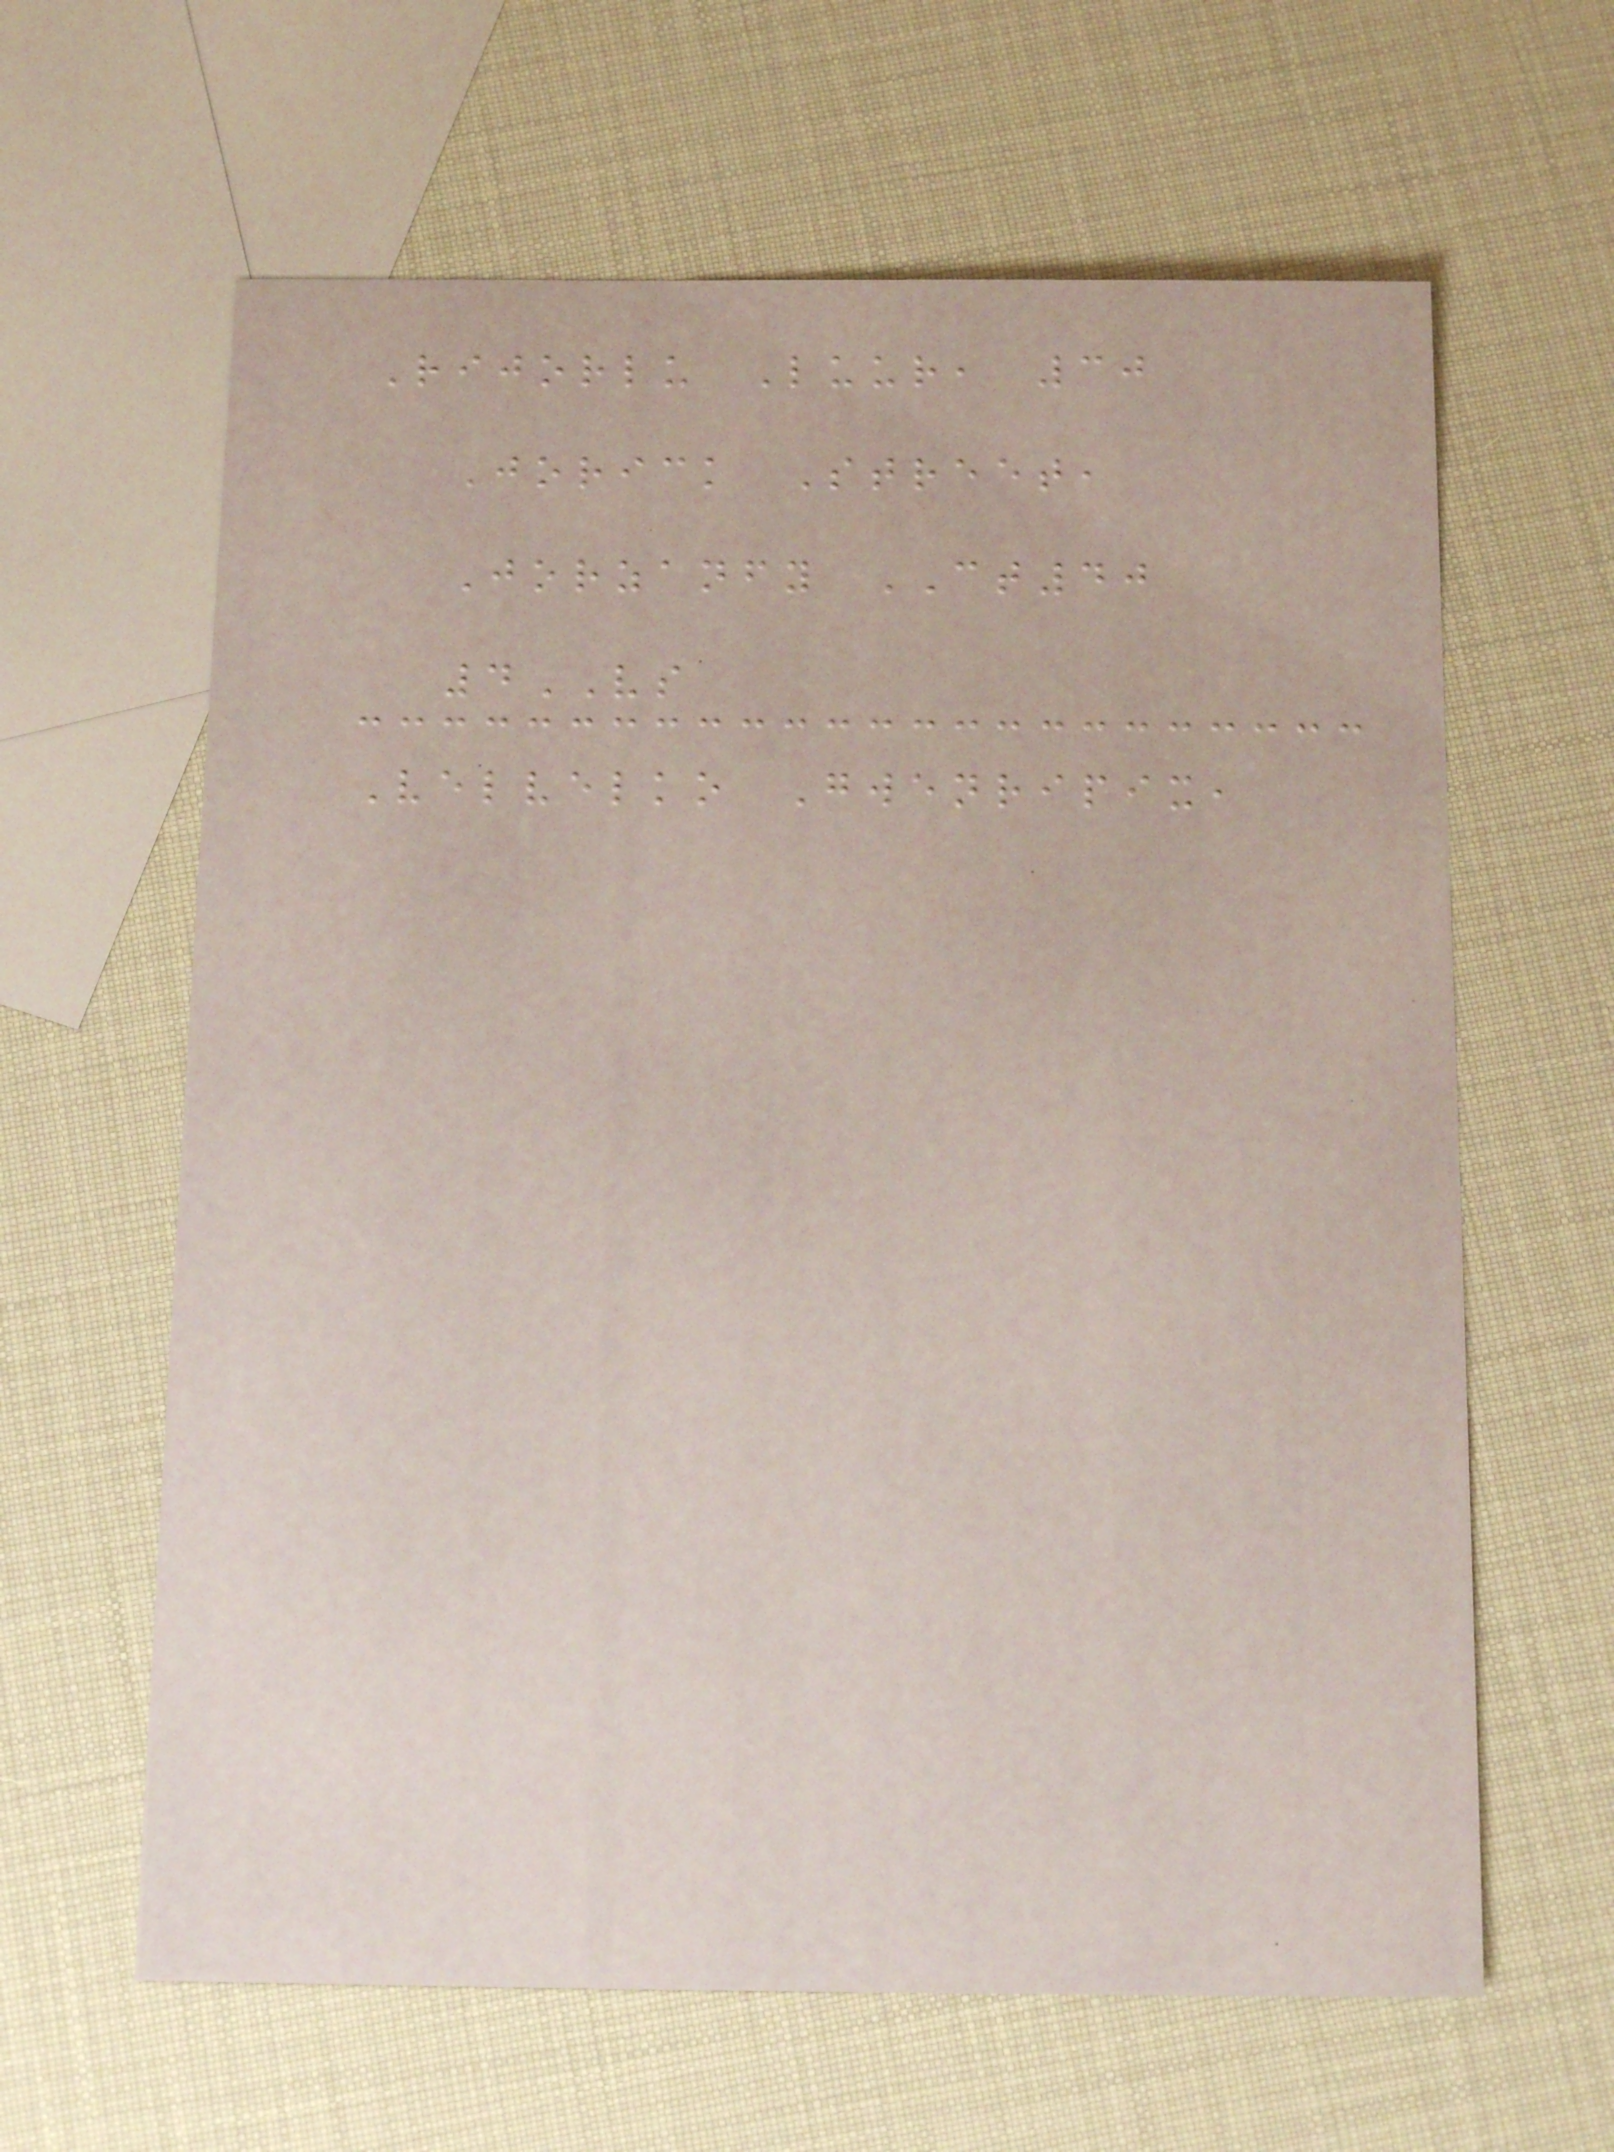Rijorlu Luur, 30
Jorick Street,
Jorzanfy CT40
4VS
Velvelko Gwenripix,
